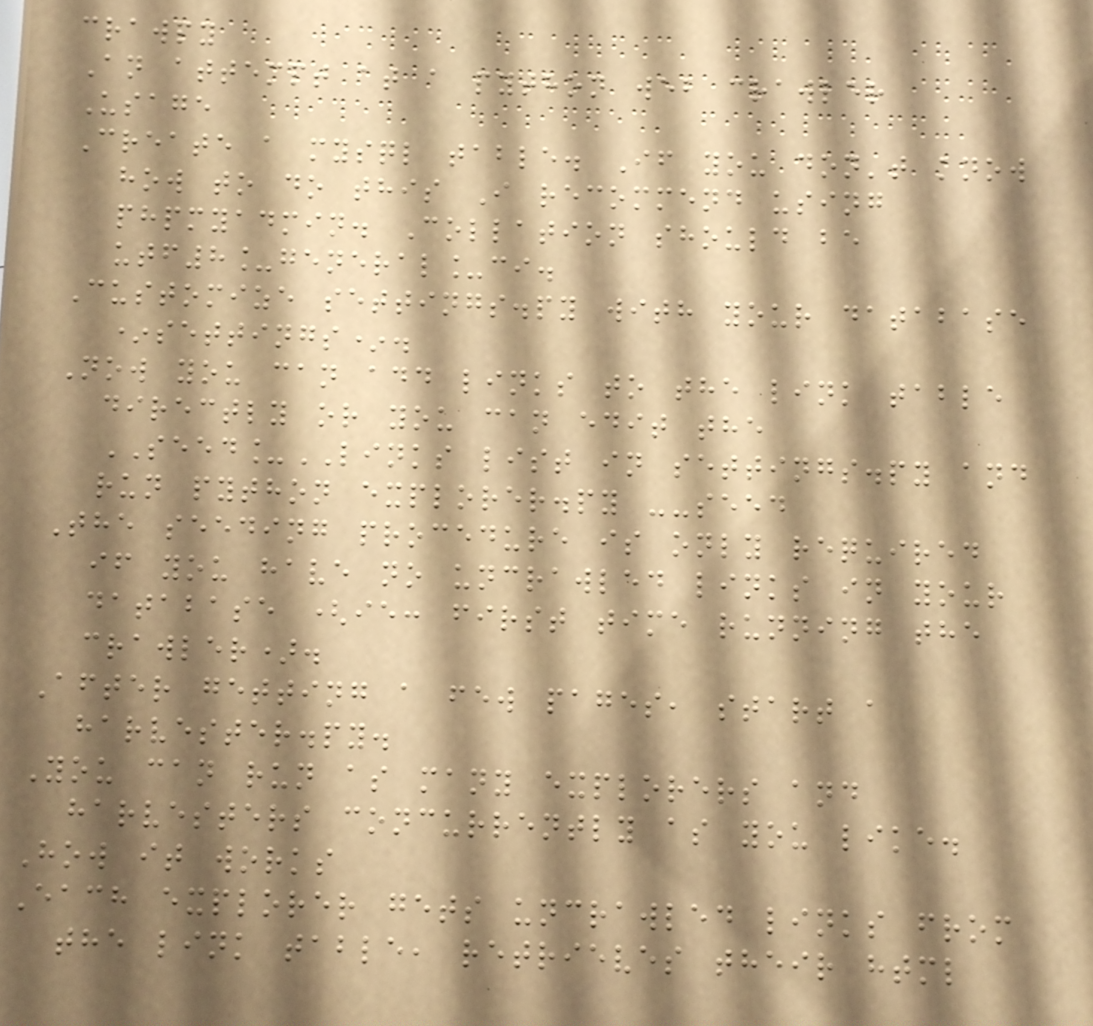crawpy
An attempt at a python web crawler
Usage
Create a mysql table. If you don't know
how to do this I recommend using
phpmyadmin. Collation should be
utf8_general_ci.
Customize settings.py with your database
*settings*.
Now you can add links to the link table
directly or you can edit the
SEED_LINKS list in settings.py and
run python explorer.py --seed
The seeding procedure is only required
if you have no uncrawled links in your
database (ie: first time running the
crawler).
After getting a few pages, start a
harvester.py.
You can run as many explorers and
harvesters concurrently as you like.
How it works
Each explorer gets uncrawled links from
the link table, retrieves their html
